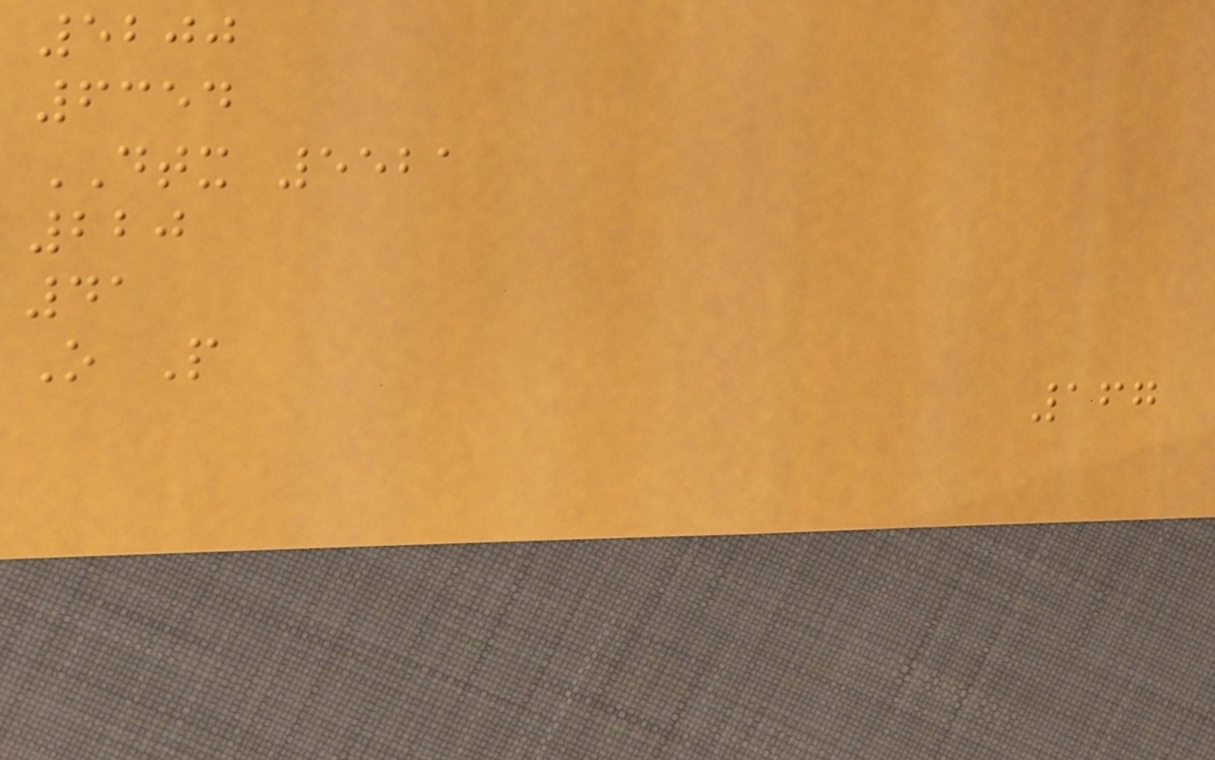5200
6354
DTX 5521
220
41
O P
167
